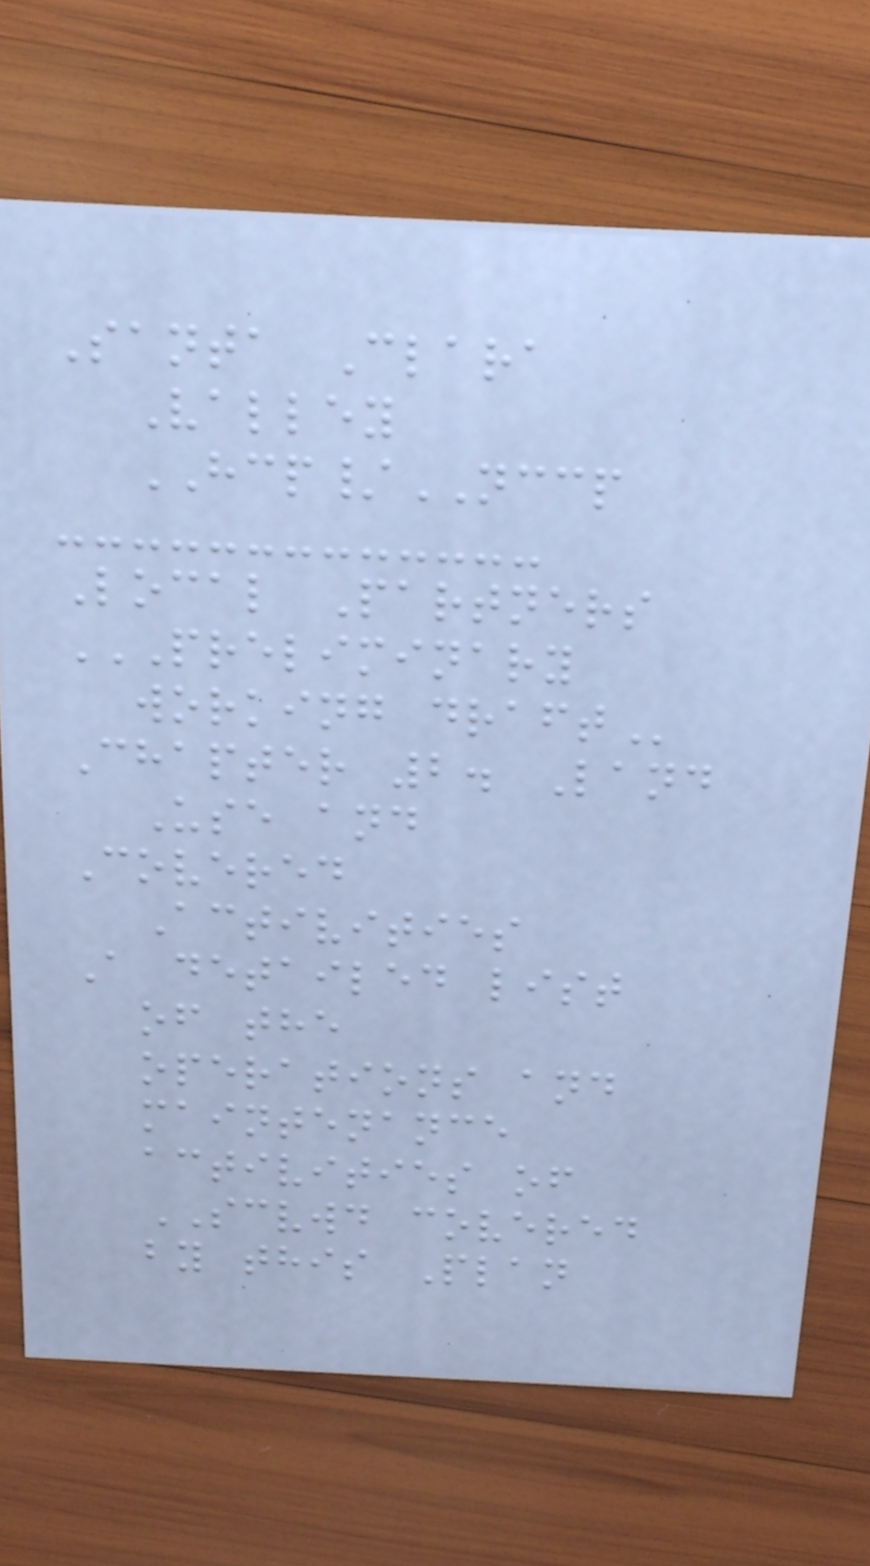Santa Clara
Valley
HCP/NCCP
Local Partners
PRELIMINARY
WORKING DRAFT
Chapter 2. Land
Use and
Covered
Activities
A detailed list
of the
operations and
maintenance
activities of
SCVWD covered
by this Plan
